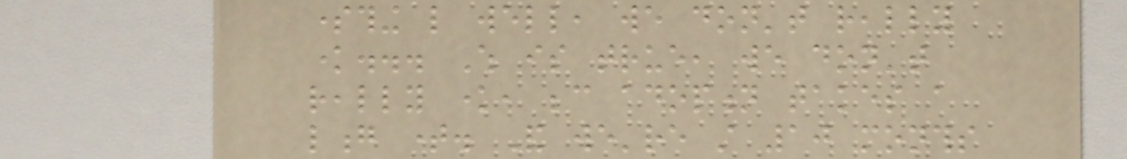something like well, we don't really
know... Which is true, we don't
really know, because adoption takes a
long time. And we're still 10 months
